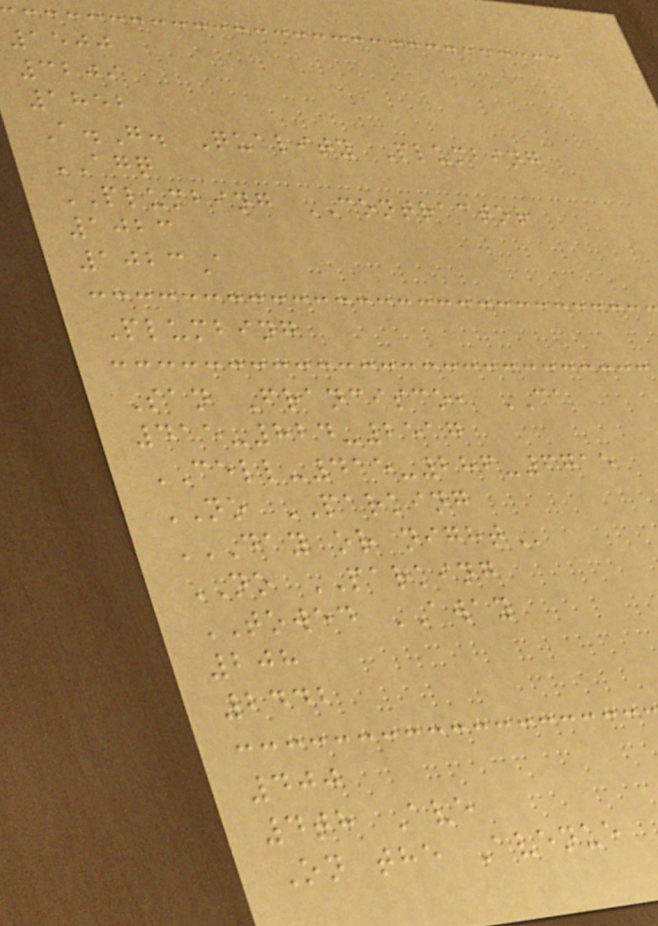1500
3209
1852
A.G. Quality Plumbing
AGQ
PLUMBING CONTRACTOR
1023
1023A
Plumbing
San Francisco, CA
415-824-2517
CELL-415-286-6715
NO PARKING
DAY OR NIGHT
NO PARKING
TOWED AWAY
208
2442
400
4th Ave
On the Avenue
